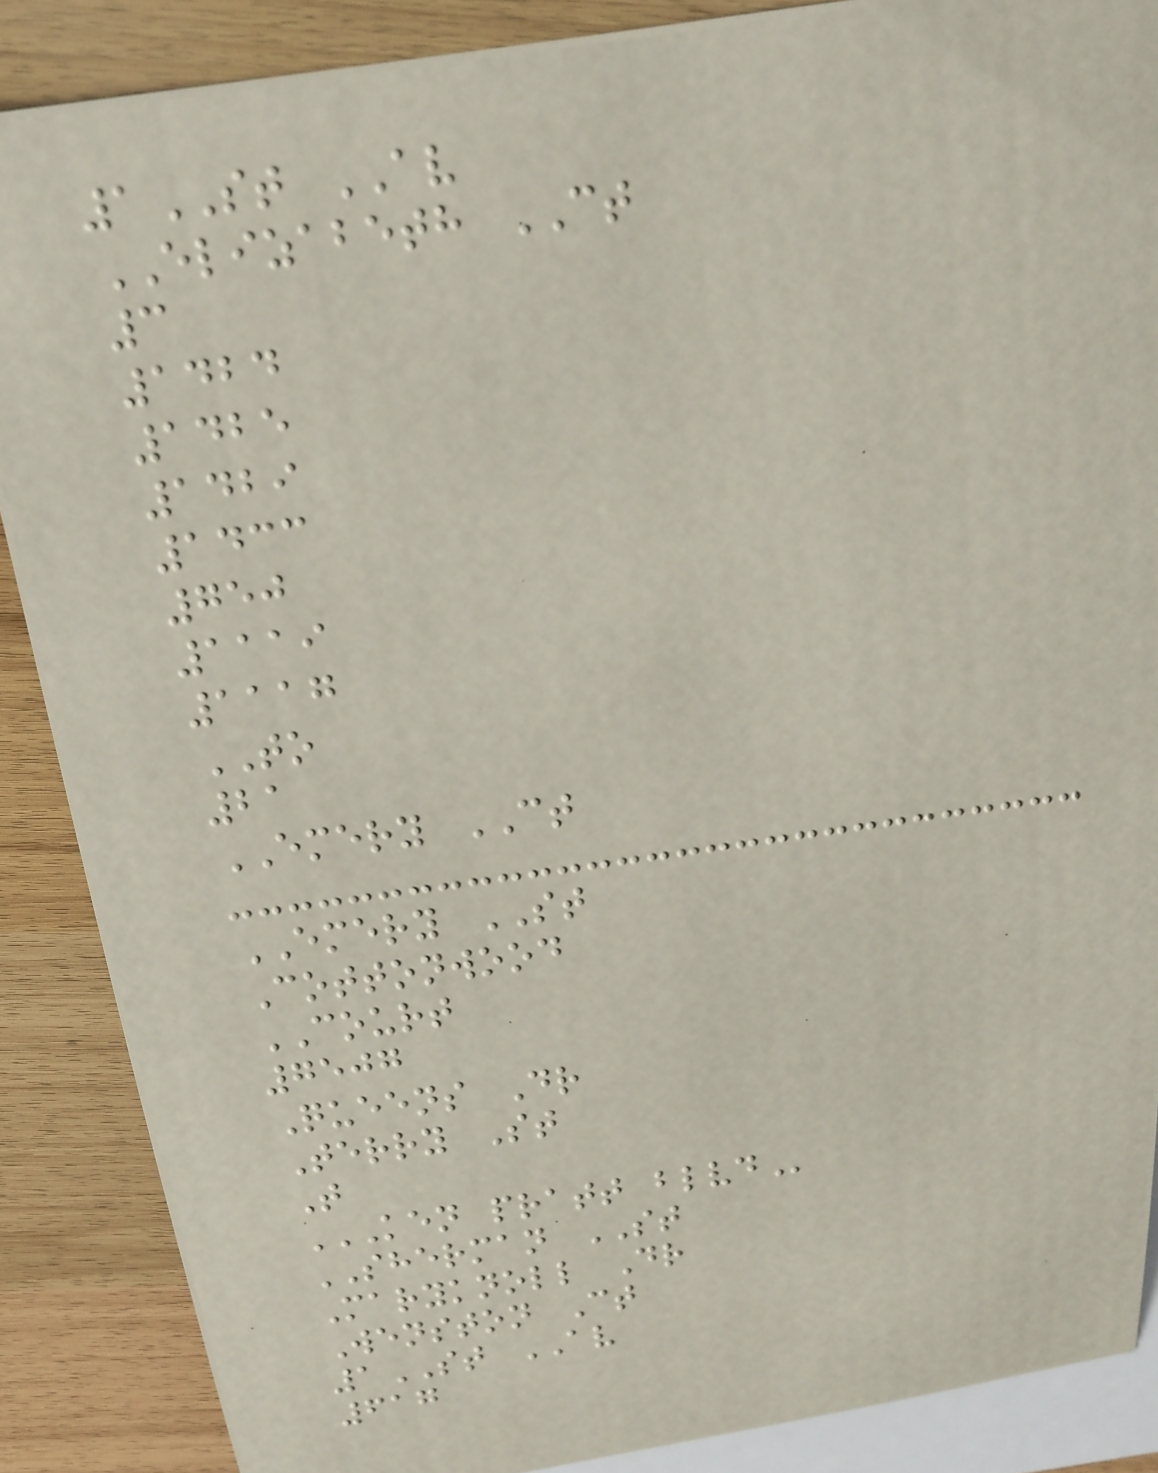1ST AV
ELIZABETH CT
3
1424
1425
1429
1433
750
1119
1117
TO
21
EMERY CT
EMERY ST
Cottonwood
COURT
7507
Queens Dr
Terry St
T
KEN PRATT BLVD
SHERMAN ST
Maryknoll Dr
Wenston Ct
1ST AV
617
